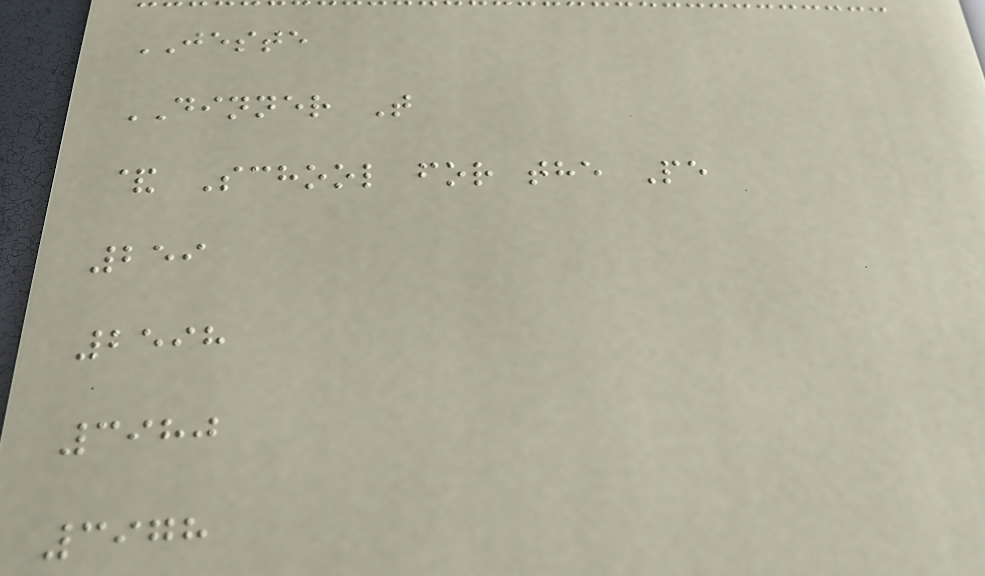JESTE
DINNER T
& School for the Pe
259
2598
3980
3978
